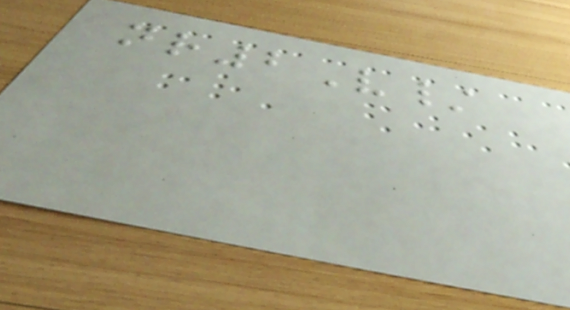nr2V/
